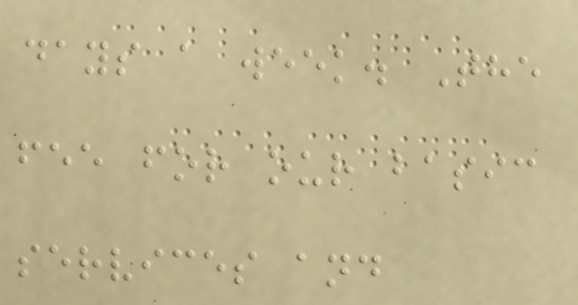days a week. The
fee for our basic
services and
